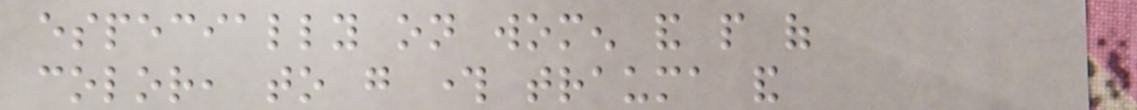especially on women and people of
color, to go through trauma and
